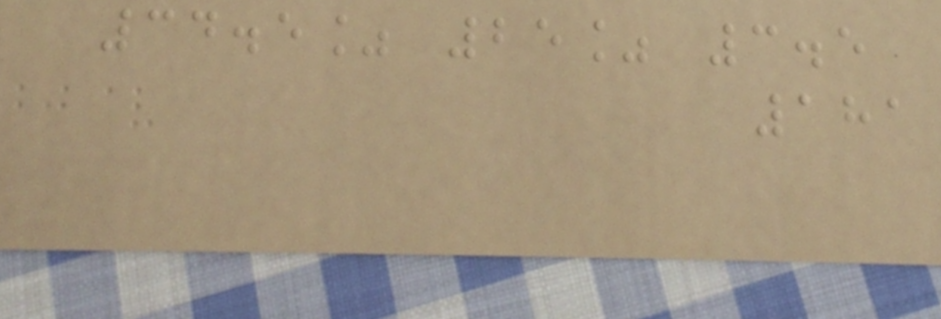34.5% 25% 3.5
181
